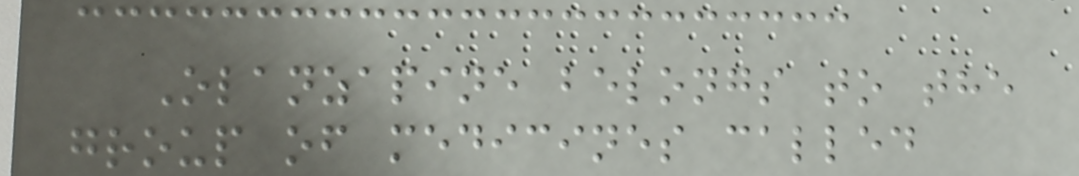Olanzapine belongs to the
group of medicines called
